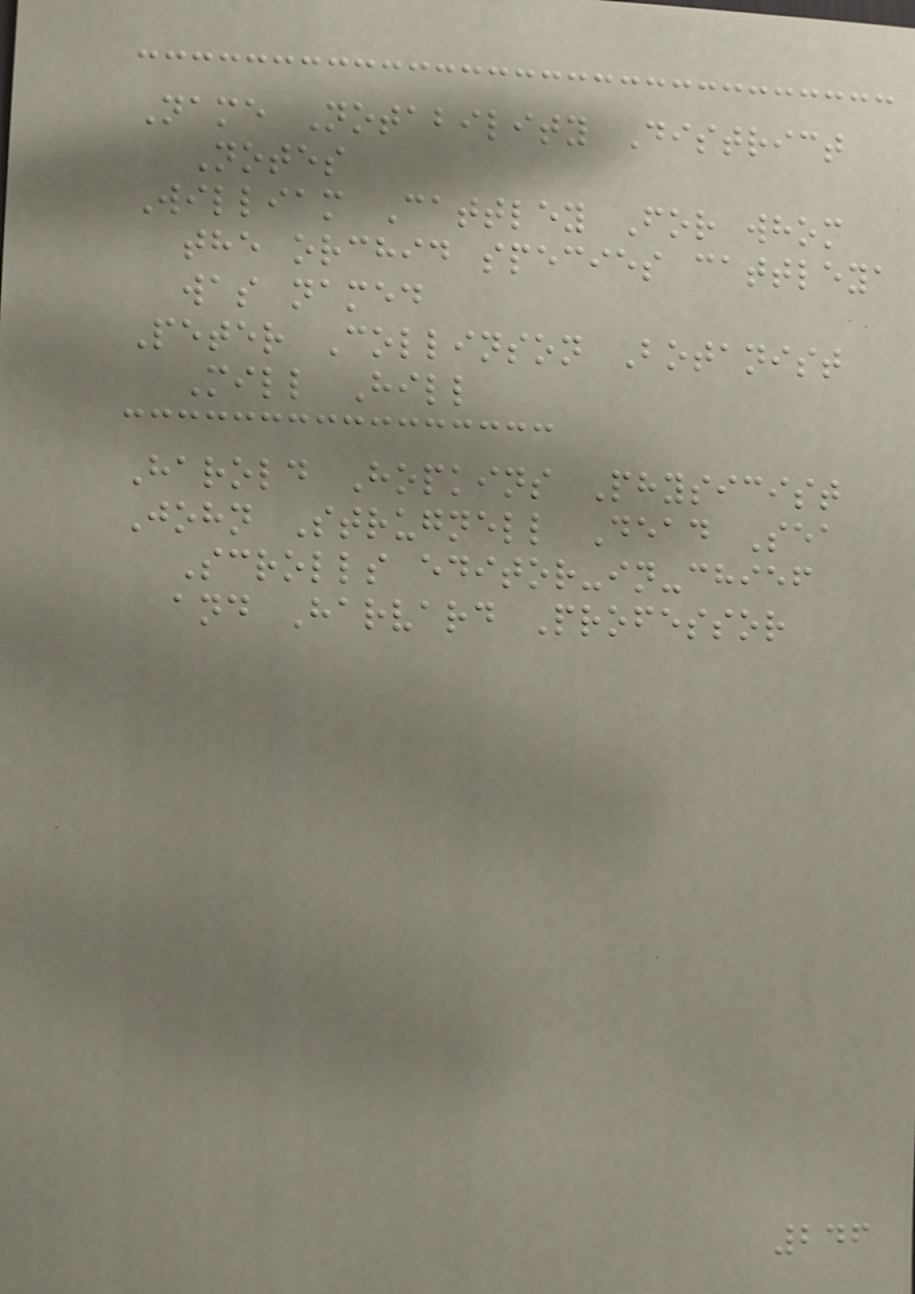Name Notability District
Notes
William Cattley For whom
the orchid species cattleya
was named
Peter Collinson Botanist
Mill Hill
Harold Hopkins Physicist
John Strugnell Dead Sea
Scrolls editor-in-chief
and Harvard Professor
246
